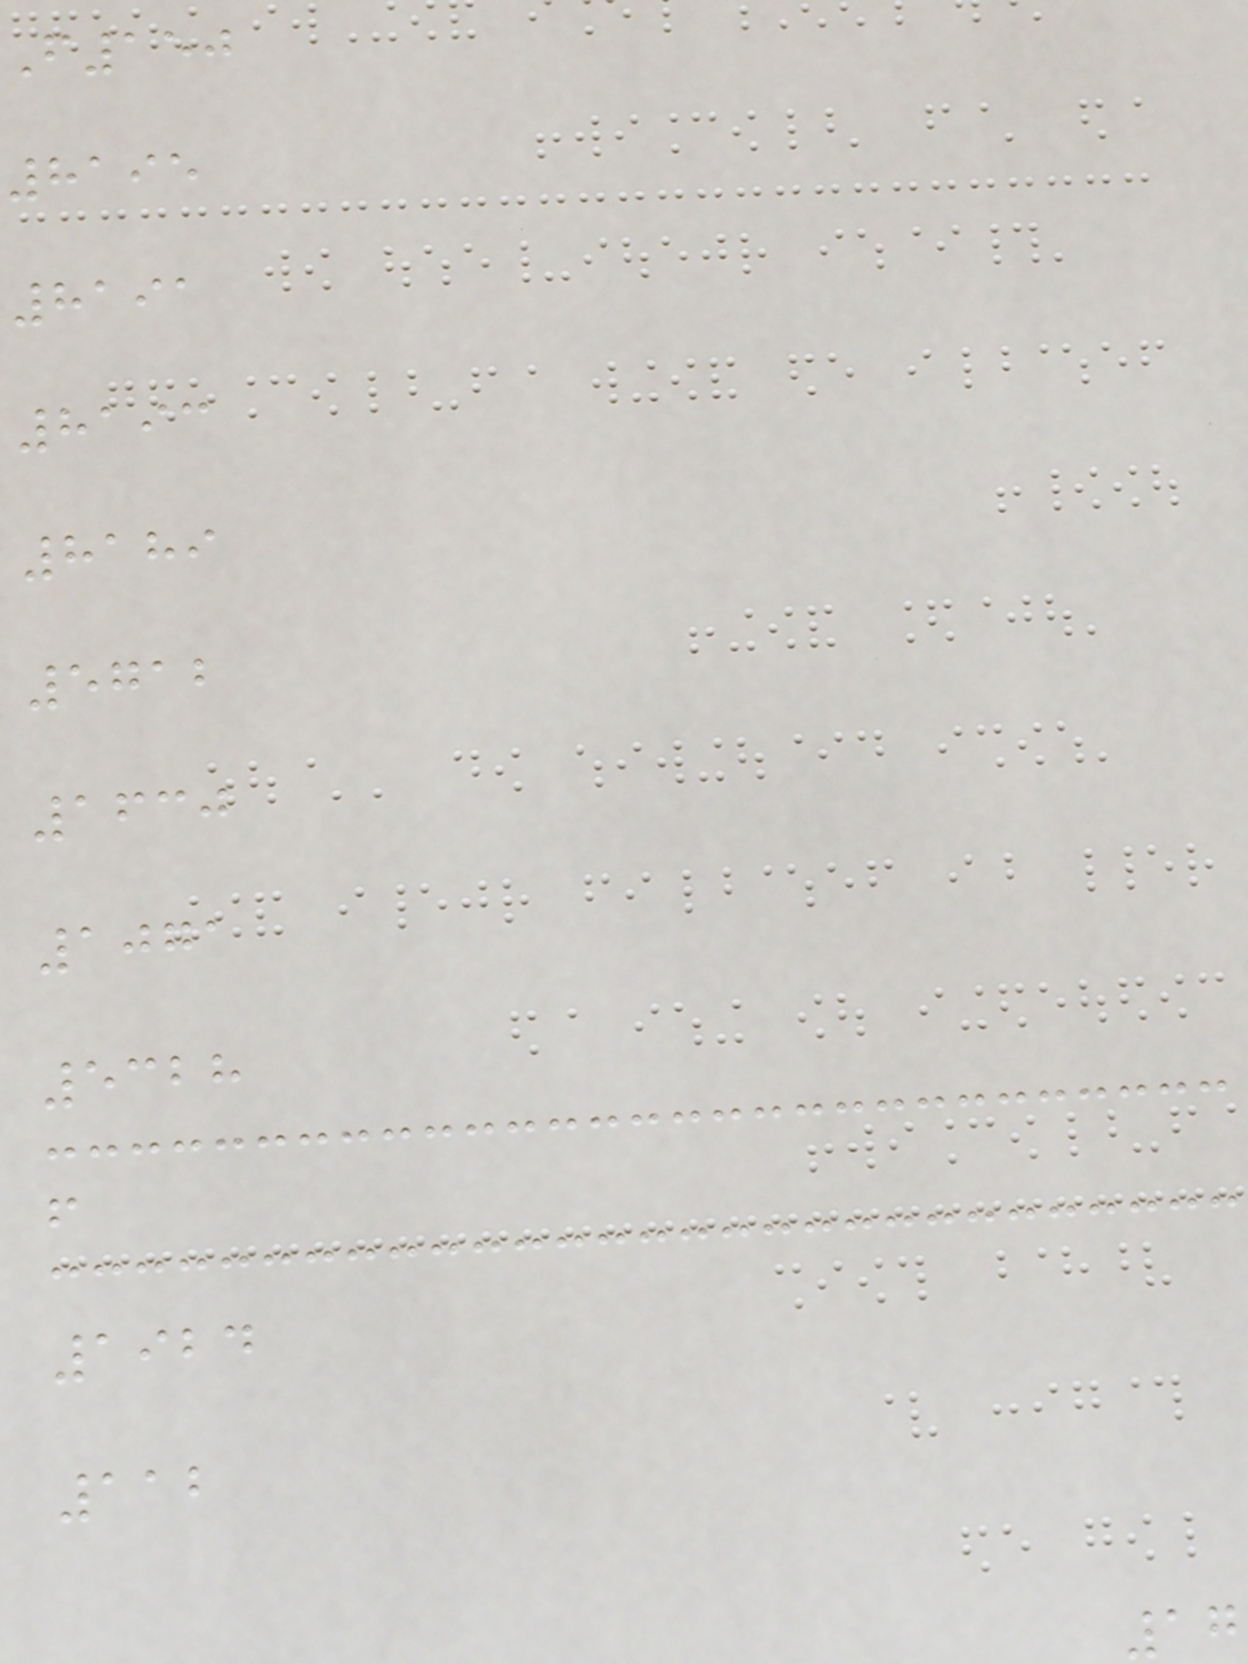F150
8195
8191
8193
8189
5712
1630
1071
5328
f
1924
112
